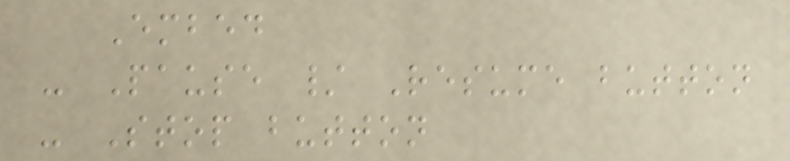Embed
- Pause / Resume button
- Stop button
